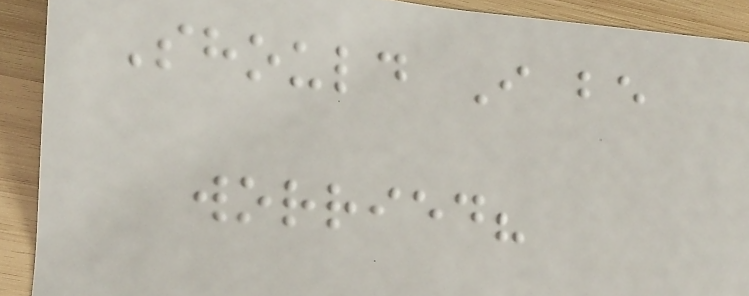Should I be
worried?
